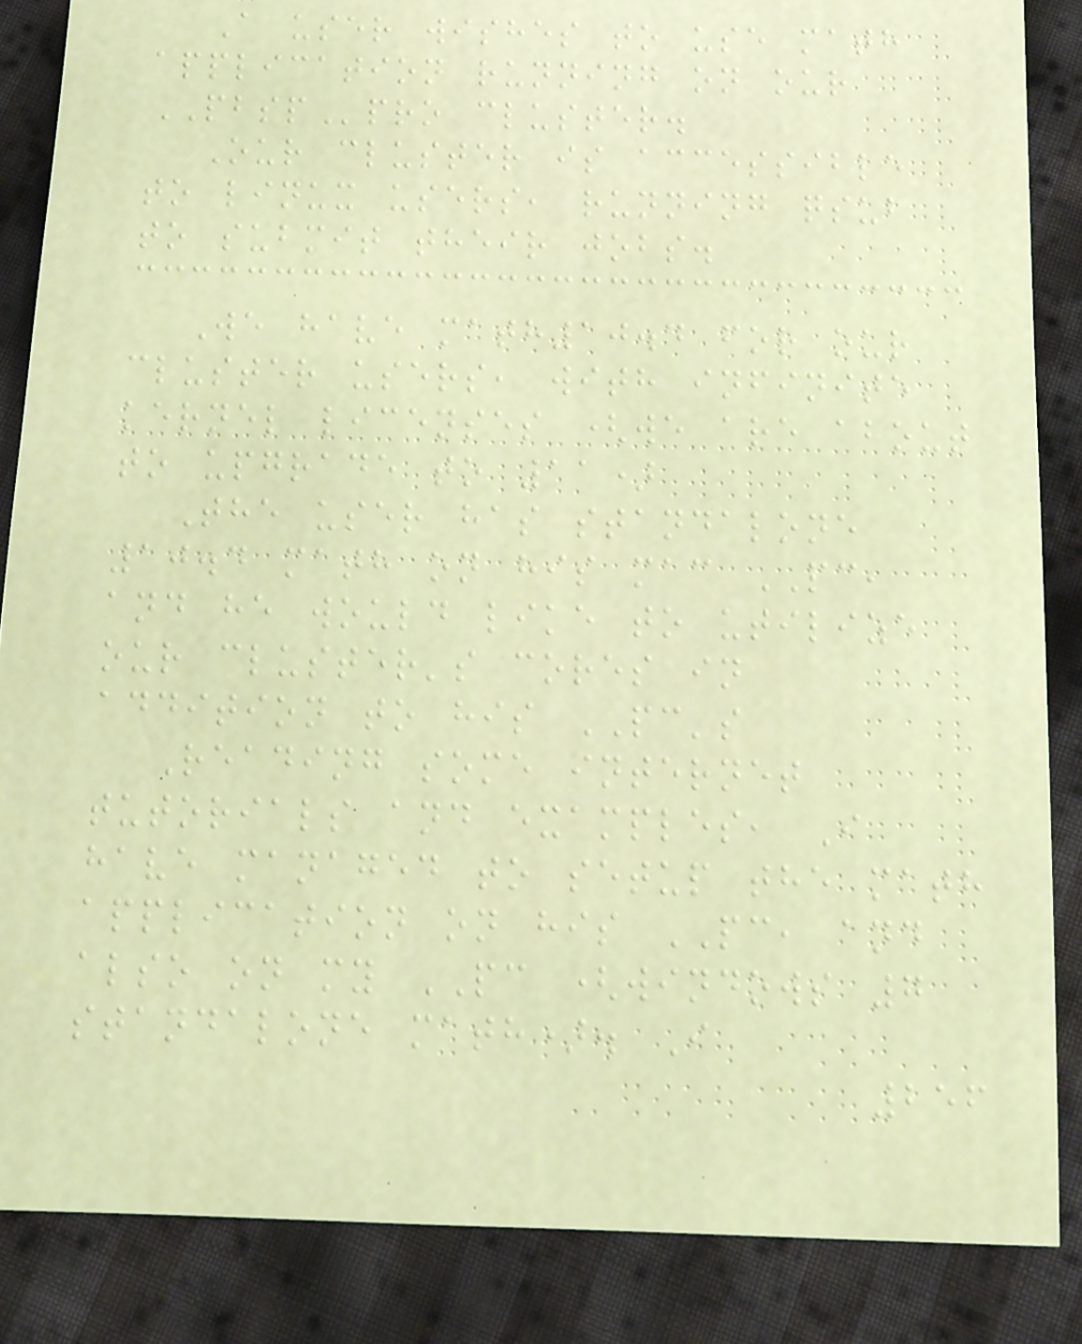A user wishes to use math
application running on our
PBSPpro cluster.
Our cluster is accessible
to linux users, running qsub
to submit their jobs.
We have math10.4 for our
cluster users, with infinite
kernel licenses (we are about
to upgrade to 11)
The user has standalone
10.4 math on his mac PC,
and he would like to utilize
our cluster's cores in
addition to his PC's
Reading some internet
tutorials and examples, I
have managed to setup the math
application on his PC, and
also on my PC (windows 7
standalone math). I
256
